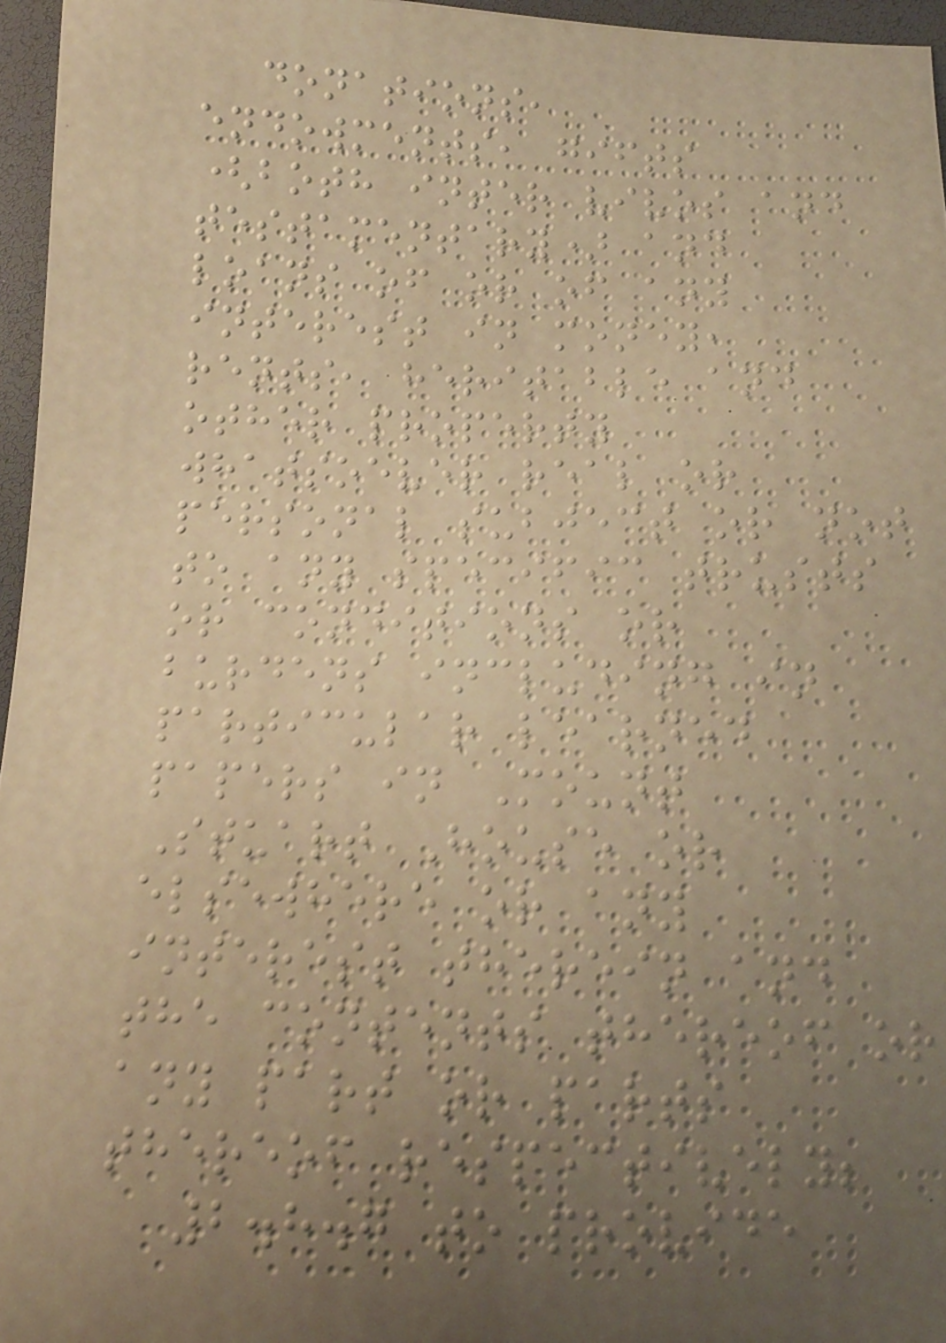donations,
endowments, gifts
(both inter vivos and
testamentary) and
loans of or of any
interest in money,
rents, heritable and
other property
whatsoever real or
personal subject or not
to any specific trusts
or conditions or
burdens including in
particular learned
papers in Mount
Stuart House or
elsewhere or any
interest therein and
the contents thereof or
any part or parts
thereof respectively;
2.8.7 to provide
